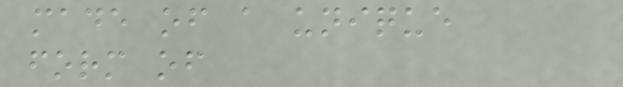made of a unique
form of
